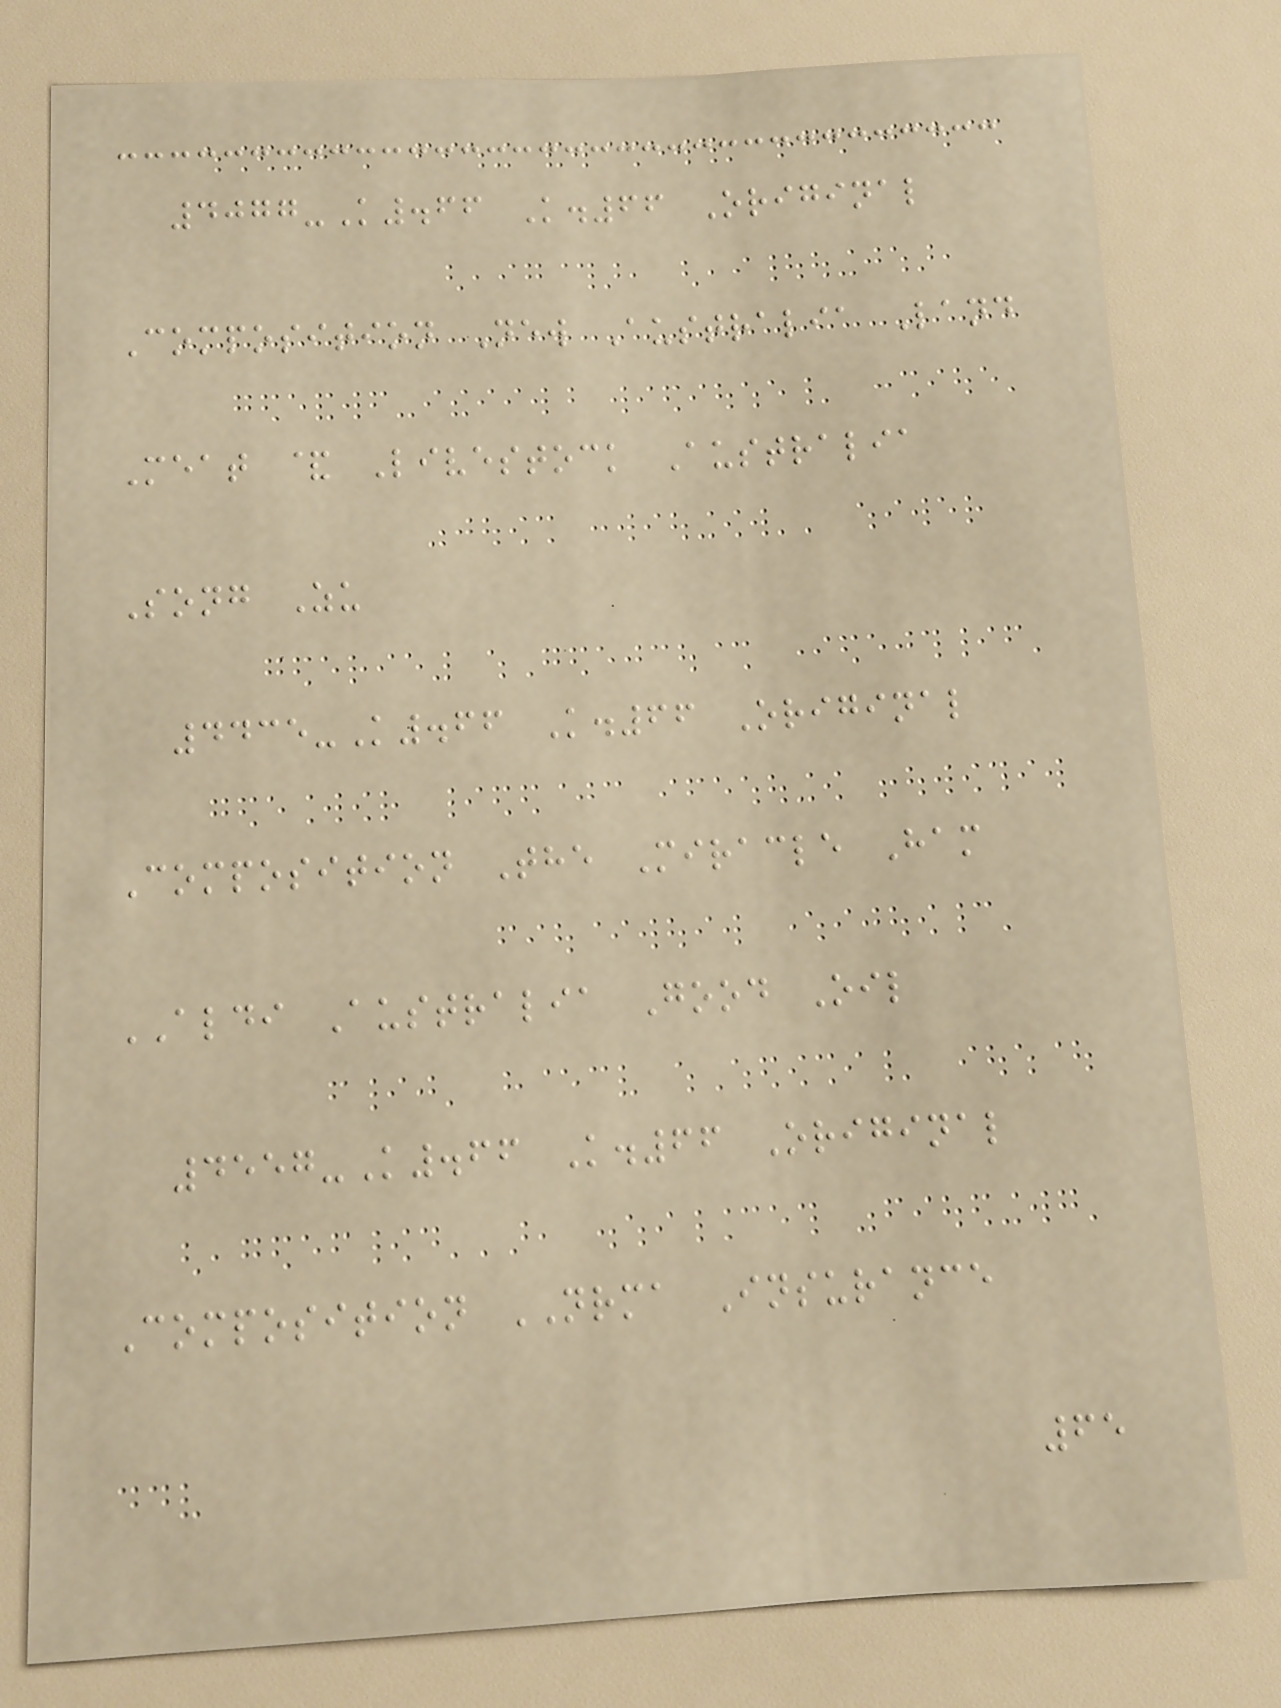4077-K.66 K.66 Original
Composition New Australia Land
Meat & Livestock Australia
Song Zu
4435-K.66 K.66 Original
Composition The Miracle Ham
ALDI Australia Good Oil
4557-K.66 K.66 Original
Composition NRMA Insurance
65
